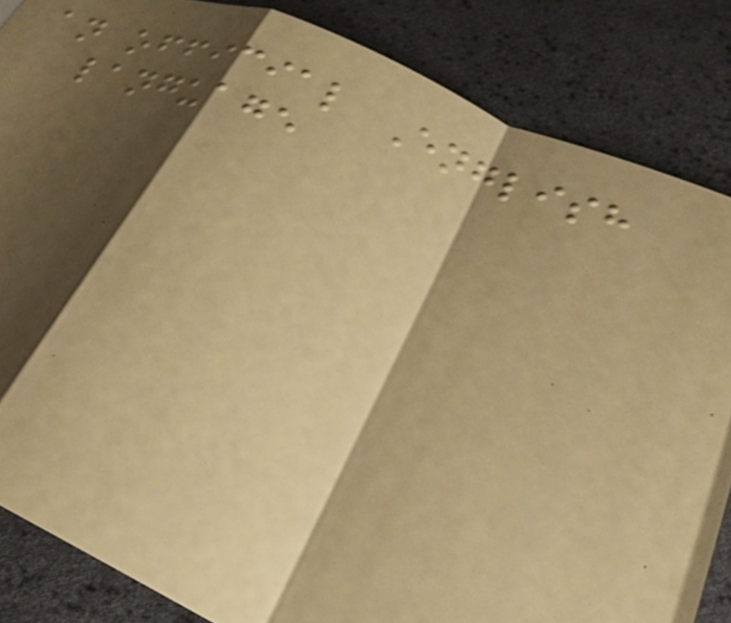an official English
language
